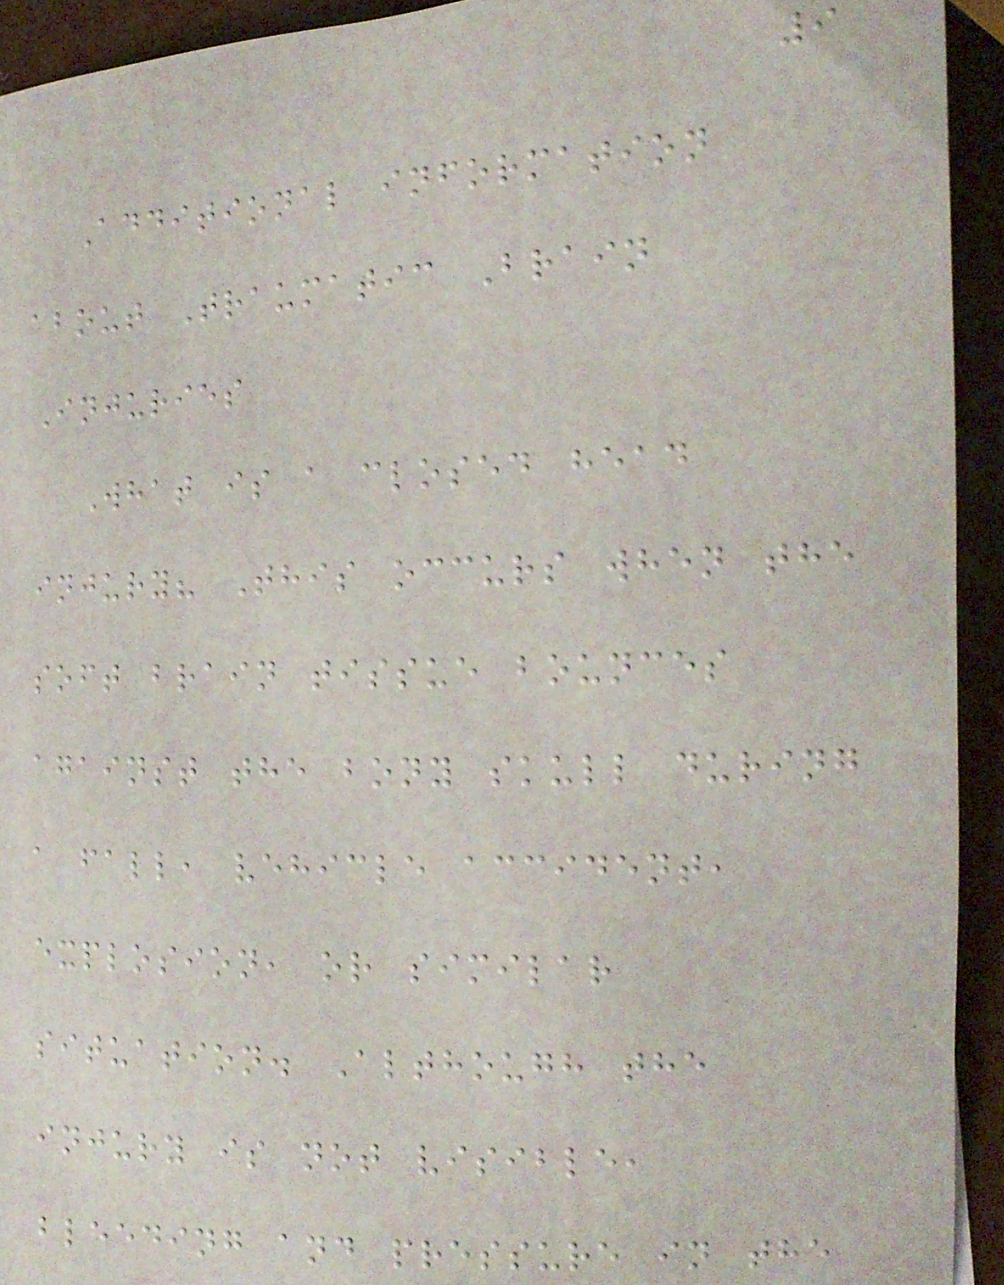9
Additional information
about Traumatic Brain
Injuries
What is a closed head
injury? This occurs when the
soft brain tissue bounces
against the bony skull during
a fall, vehicle accident,
explosion, or similar
situation. Although the
injury is not visible,
bleeding and pressure in the
